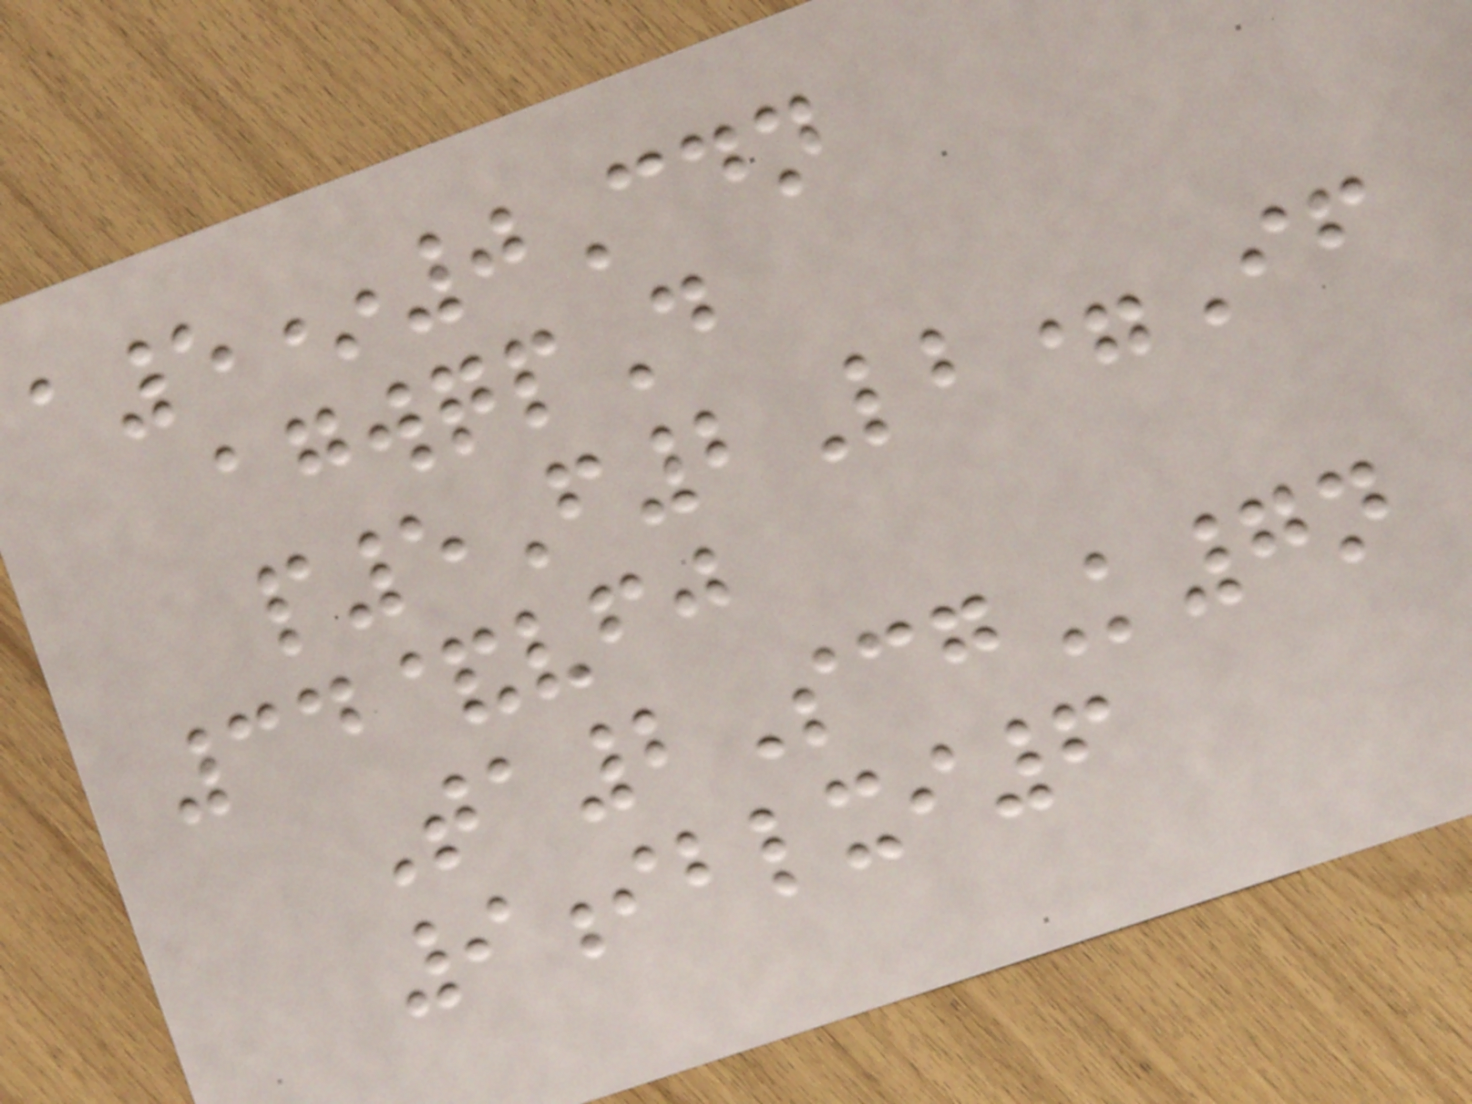a5*0Cdn
agwqpD
p5F2Lb=If
34&vfj
Ta2ScgK7n
9iblxi6
